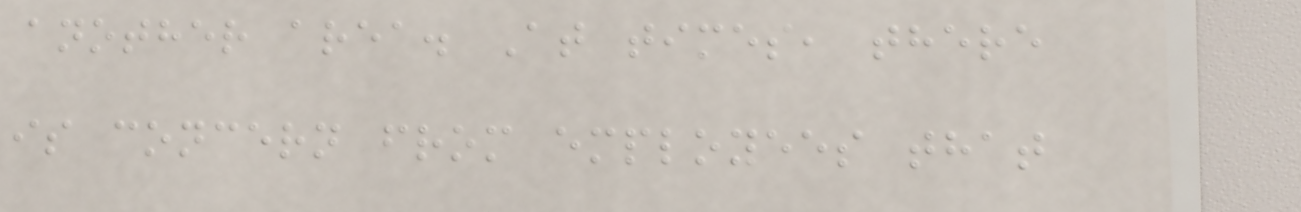another area. At times, there
is concern from employees that
